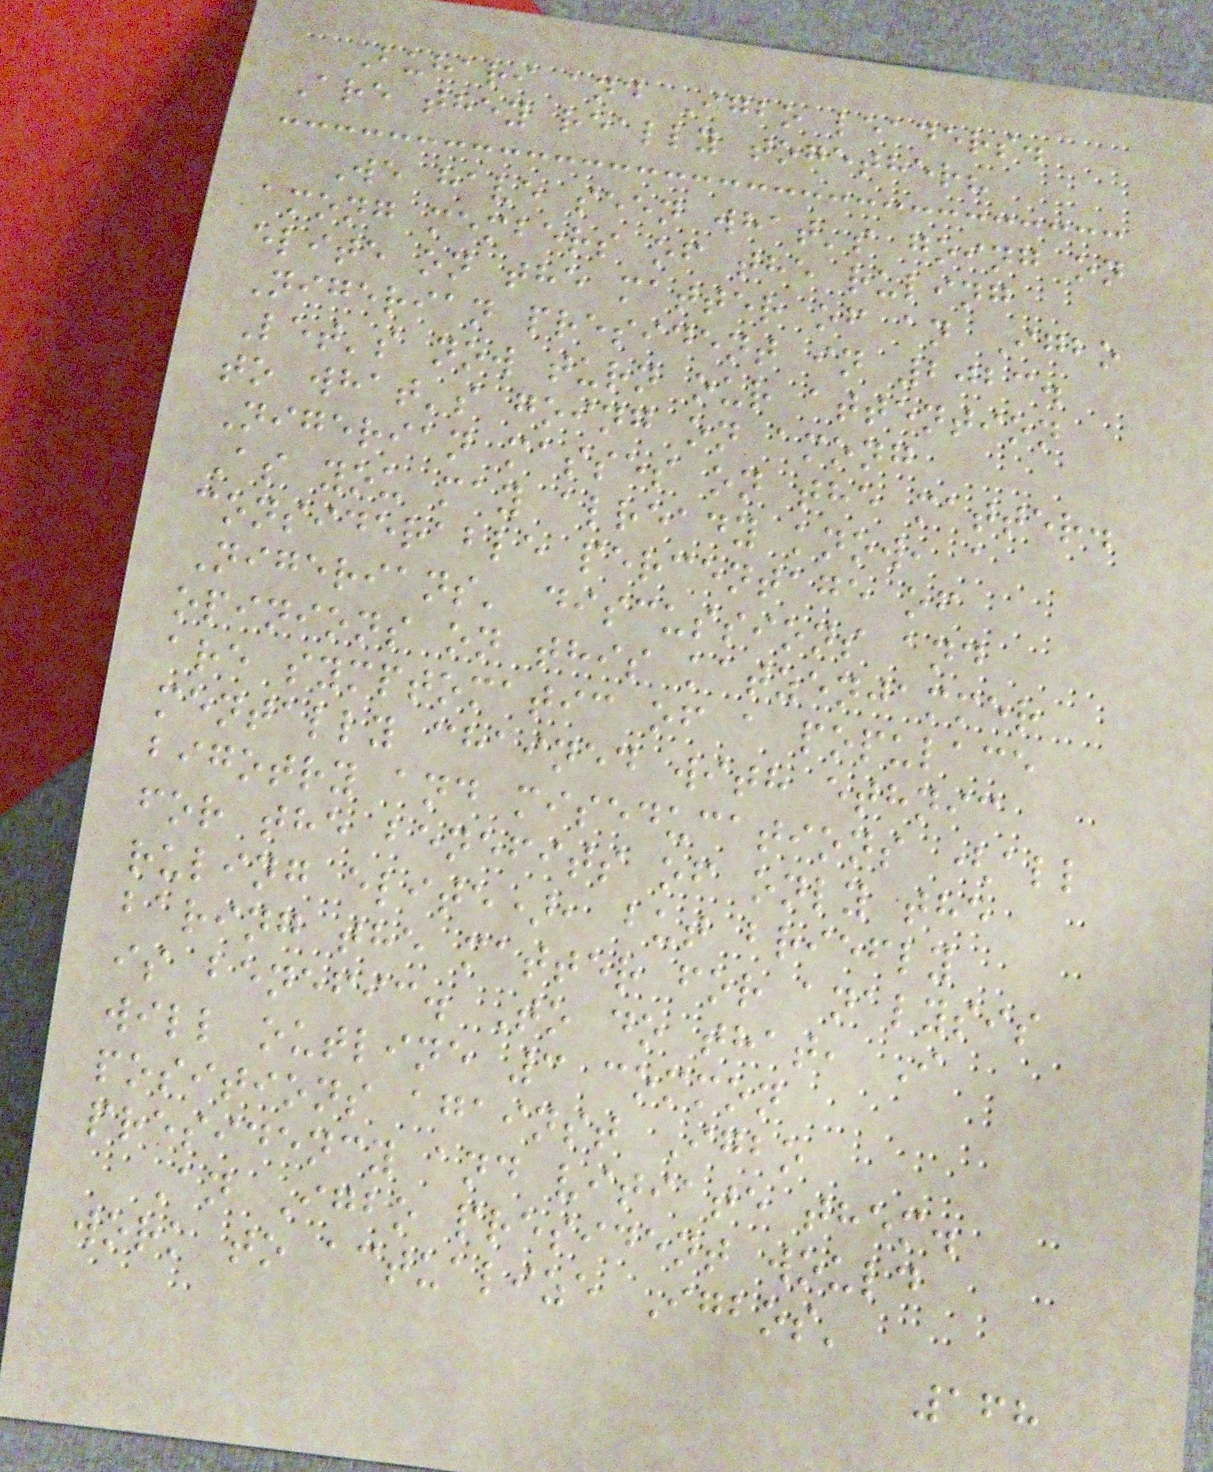Buhari and Igbo leaders.
Are they really together?
We have seen what's going on
among members of the ruling
elite on the matter of an Igbo
Nigerian president in 2023.
Let's now turn our attention
to what's going on among
Nigerian masses on the matter.
As you may already know, a
considerable percentage of
Nigerians' discussions and
opinions on this katzenjammer
are symptomatic of a populace
mentally chained with ethnic
bigotry and miseducations (all
for the benefits of only the
ruling elite), but briefly
baring the matter for analysis
is benefic. To do that, I
will outline 3 common
positions against Igbo
presidency and vitiate them.
An Igbo president would
work to actualize Igbos'
168
